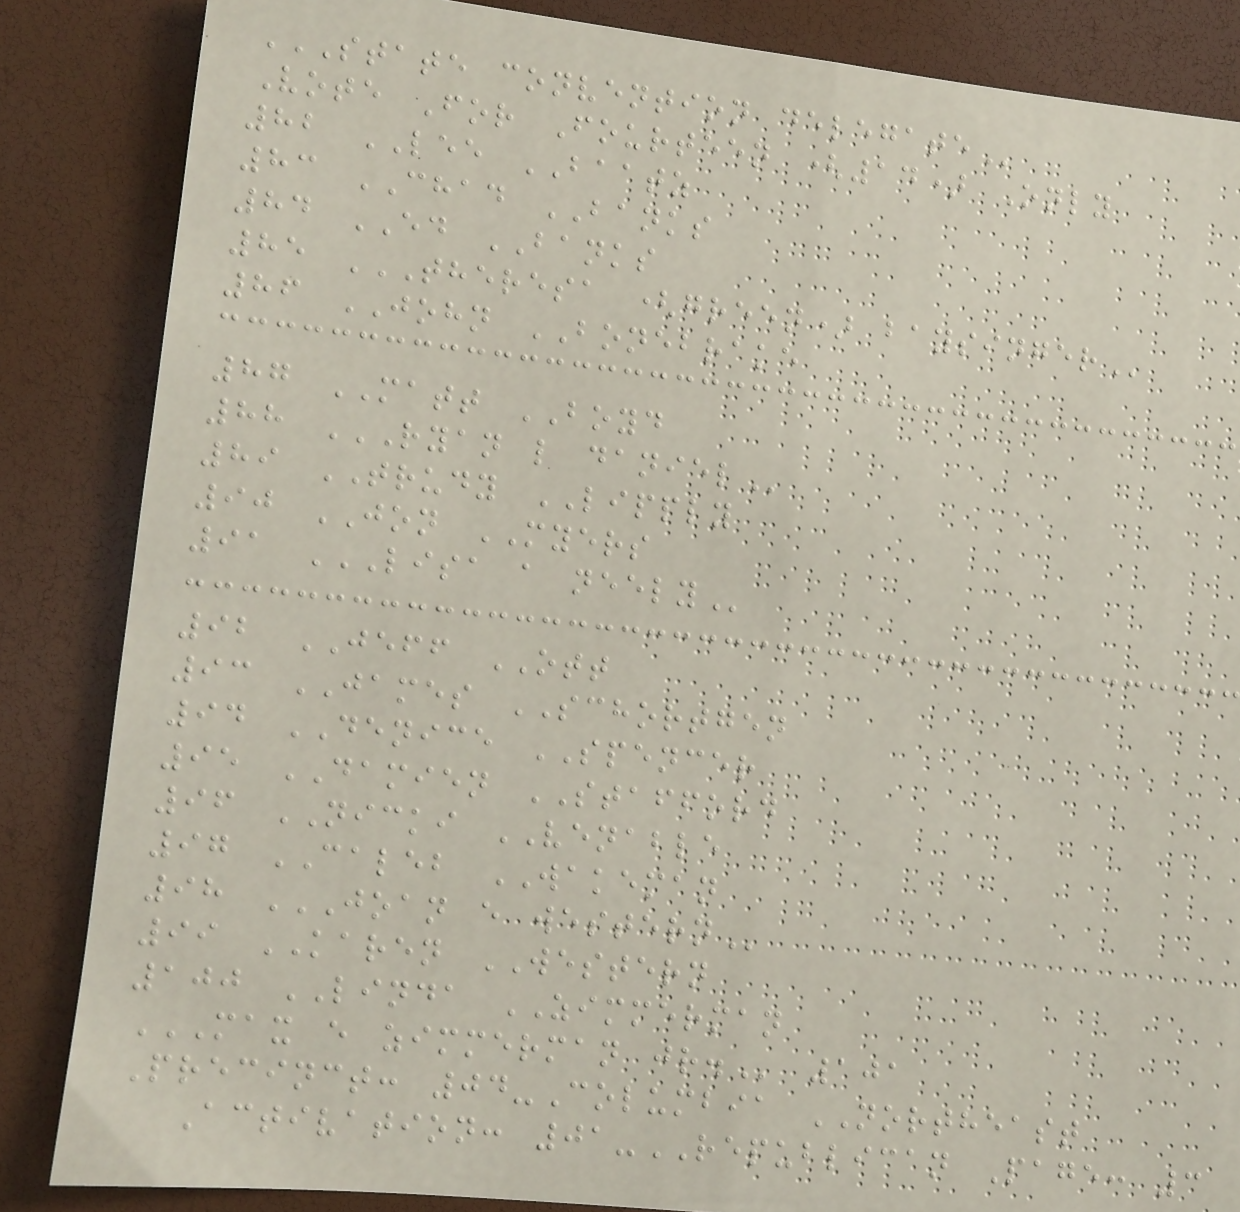STATE CONVENTION DELEGATE
Vote For Fourteen (14) Only
82 LEE BAATZ
83 CHAD BANKS
84 ED BANKS
85 THERESA (GREEN) BAYSINGER
86 JOHN BONEBRAKE
87 MATT BOYD
88 RYAN L DANIEL
89 TRUDY LIPPLY
90 JON MYERS
91 LISA A NEELY
92 JEFF OTT
93 JAMES SCHORTGEN
94 DENICE SPENCER
95 DAMIEN STAFFORD
96 NICKI VENABLE
97 CALEB WAKEMAN
98 JOAN E WESTERN
99 KAREN WESTERN
100 LINDA ZIMMERMAN
MAX E ZIMMERMAN JR. 101
Precinct: 04-Columbia NORTHEAST
Activation: 01-REPUBLICAN Page: 3
